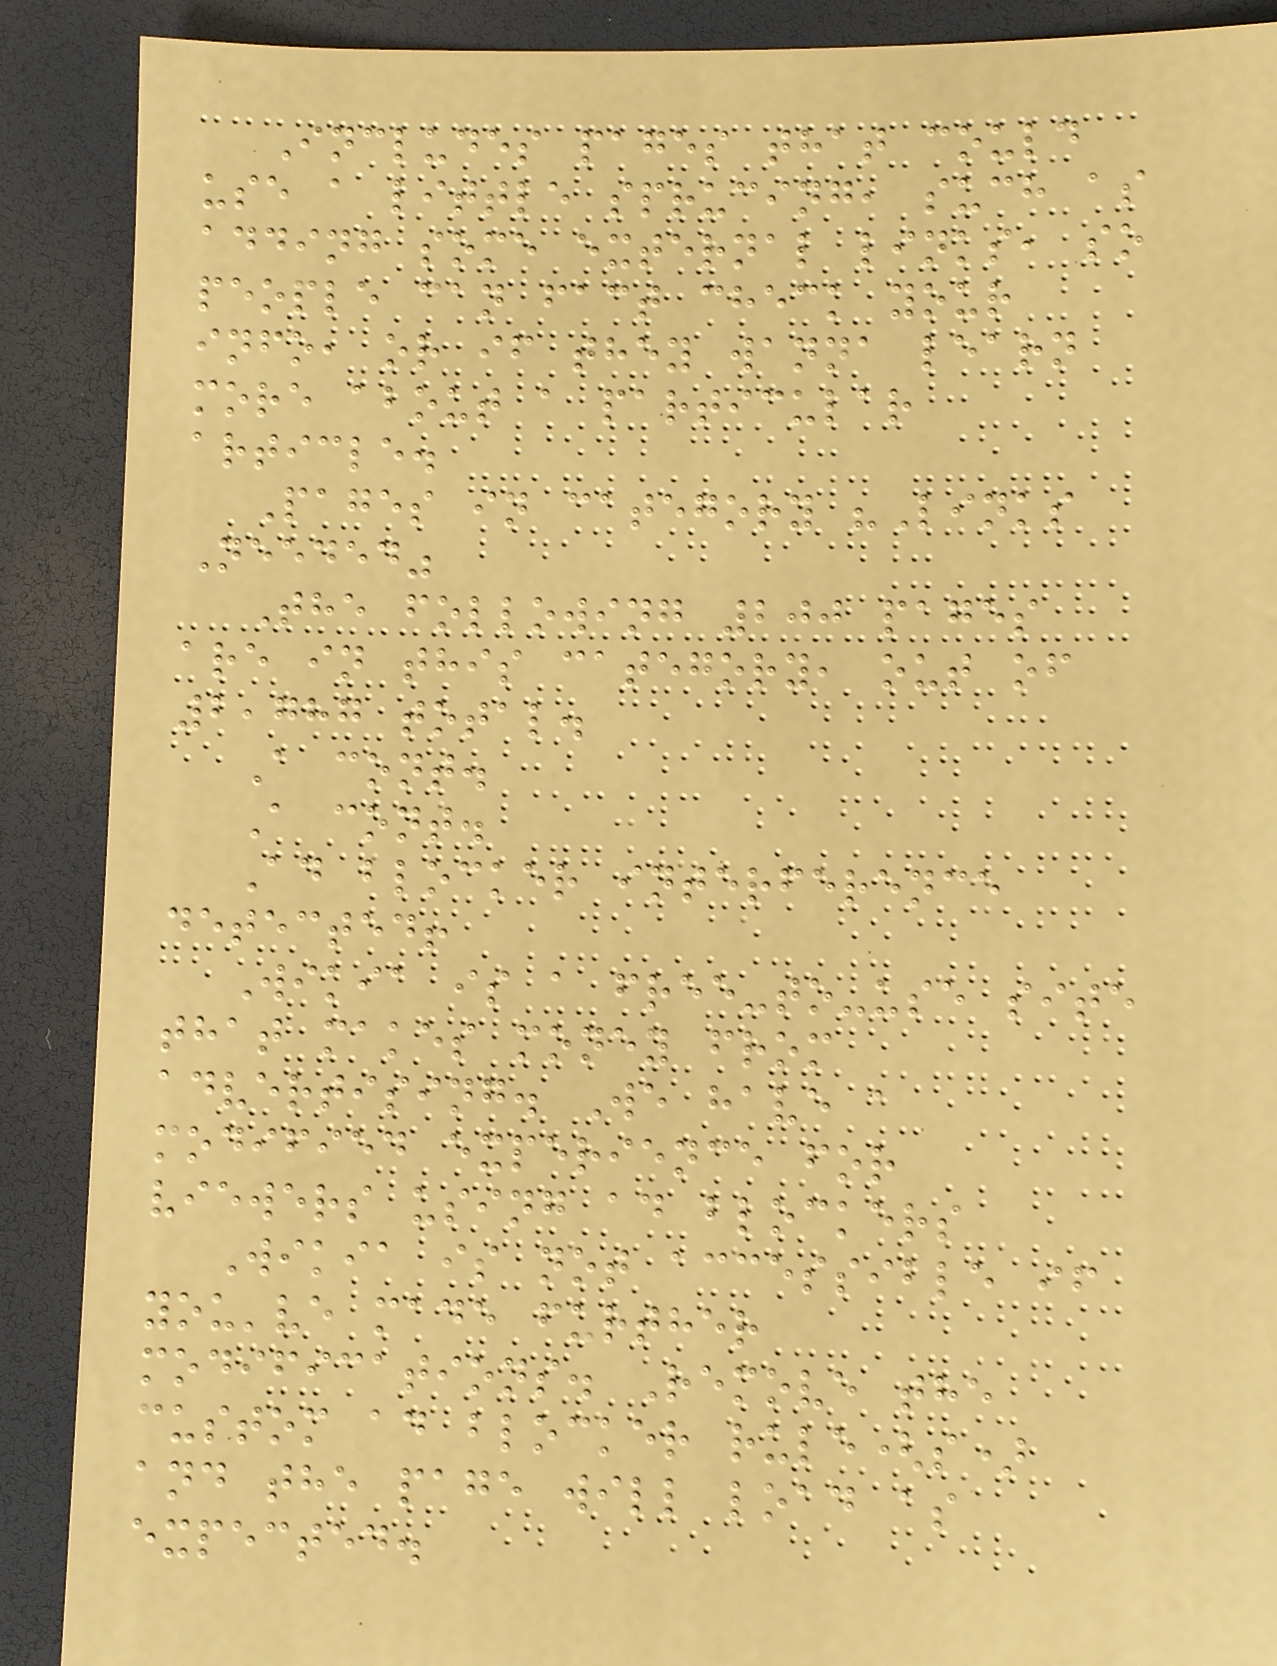Includes pages that could
use a little sprucing, such as
adding some external links, so
people can fact check your
info, or if they wanna learn
more about a particular
article.
Pages in category "Links
Needed"
The following 200 pages
are in this category, out of
2,787 total.
A cont.
A cont.
Ad blocker interference
detected!
Wikia is a free-to-use site
that makes money from
advertising. We have a
modified experience for
viewers using ad blockers
Wikia is not accessible if
you've made further
modifications. Remove the
custom ad blocker rule(s)
and the page will load as
expected.
